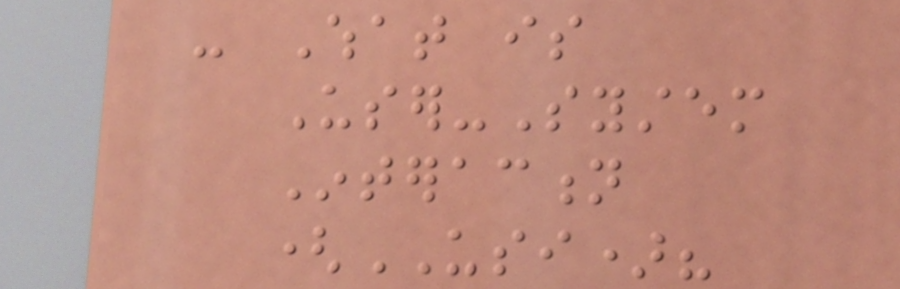- What is
User-System
Interaction
(USI)?
